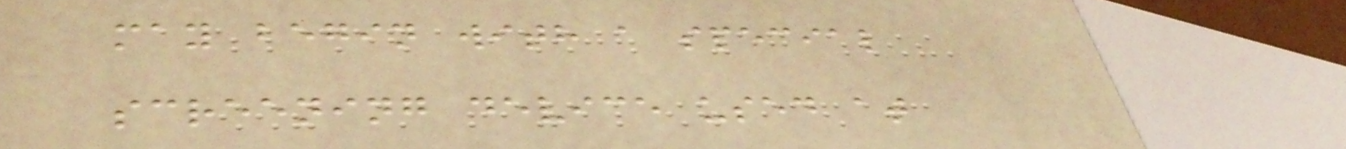may begin with a special
screening device used at
